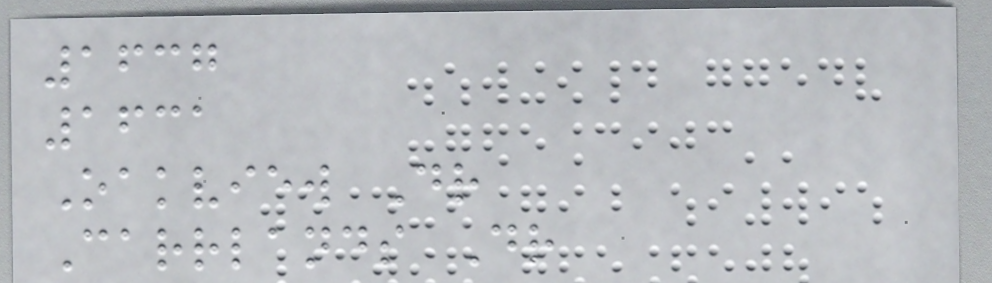1637
1631
Oakview Dr
Carrlands Dr
